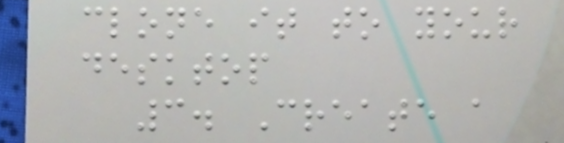clone it to your
desktop
3. Create a
